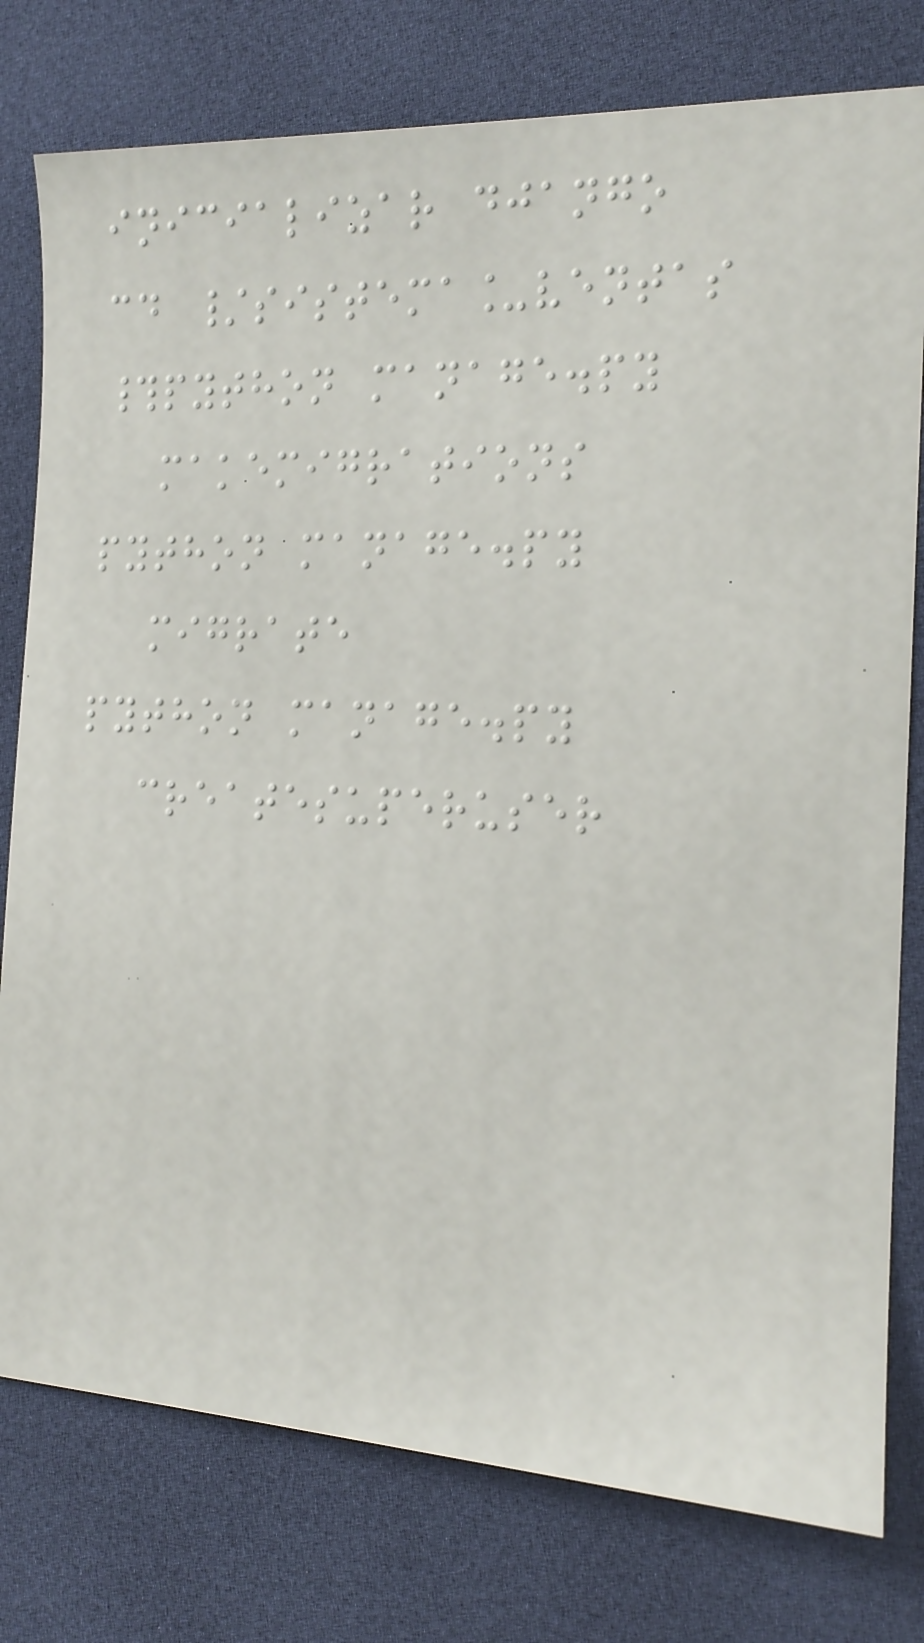inicializar django
cd /sistema_ventas
#python manage.py
makemigrations
python manage.py
migrate
python manage.py
createsuperuser
